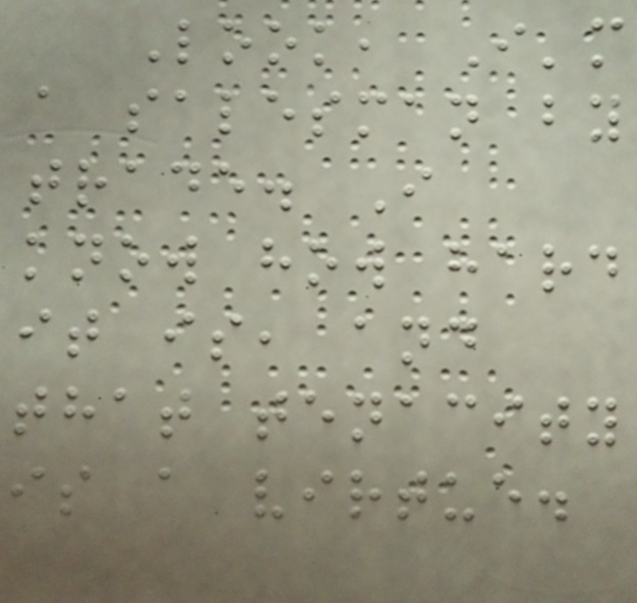Look, I'm
a salesman by
trade. I
know how hard
it is, and
that tenacity
is a virtue.
